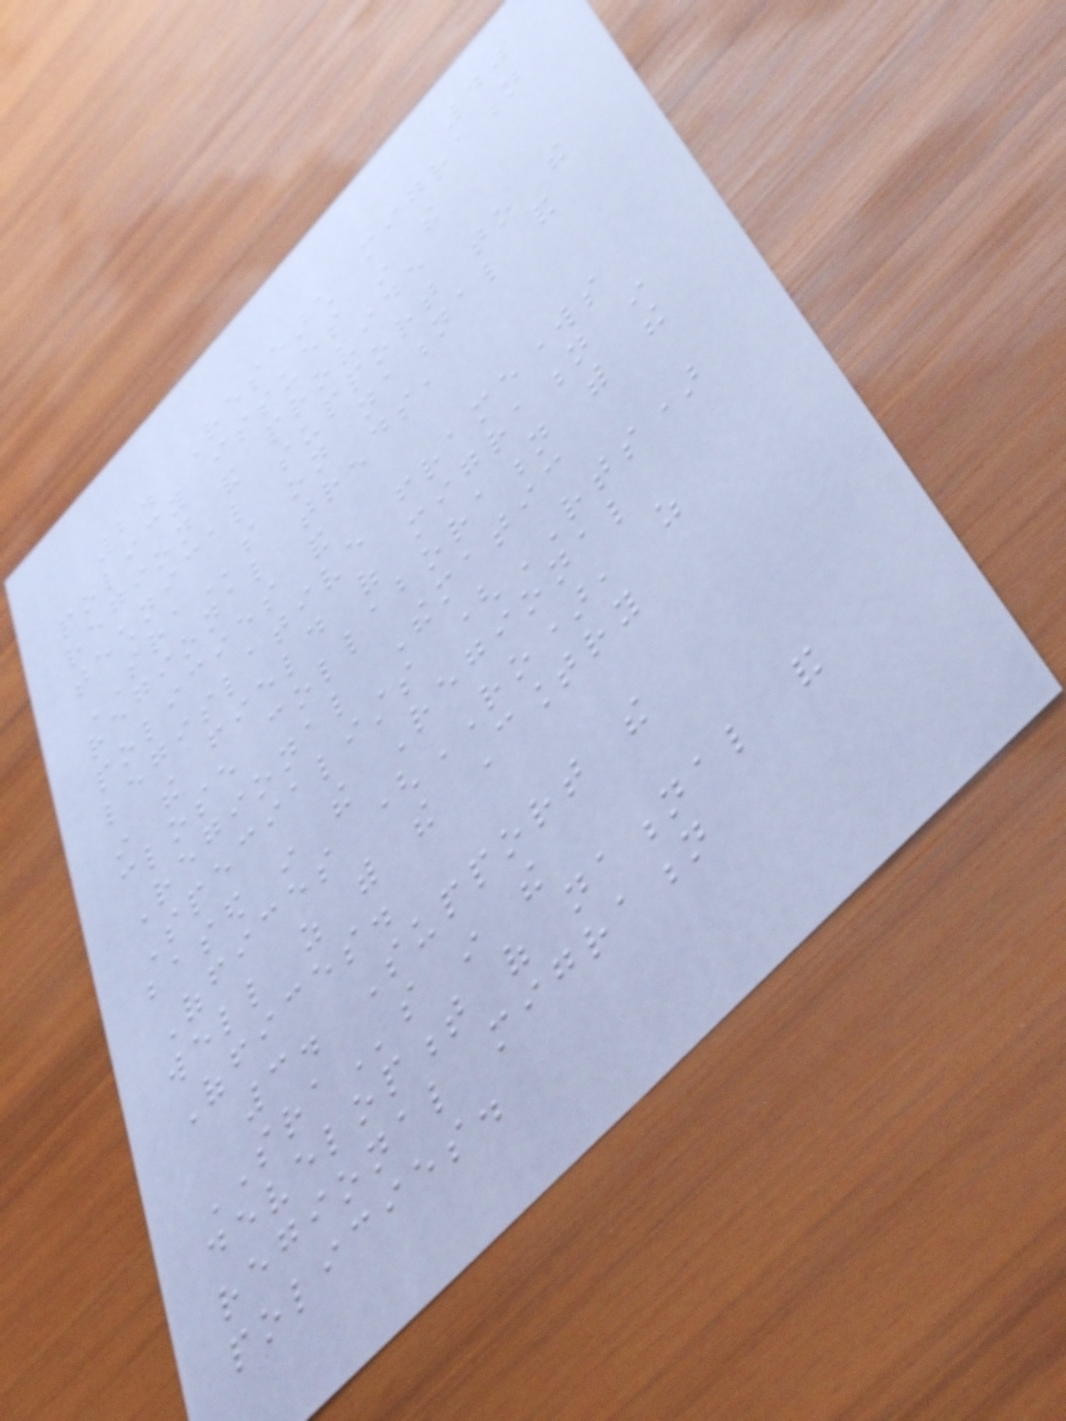40
2. Research migration
policy issues in the
region and provide
technical support to the
SRAs on national and
regional trends,
policies and
legislative frameworks
in the field of migration in
close collaboration with the
Regional Thematic
Specialists (RTS)
based in the Regional
Offices (RO), as
well as with the Country
Offices.
3. Support the
SRAs in the
development of national and
regional migration
policies.
